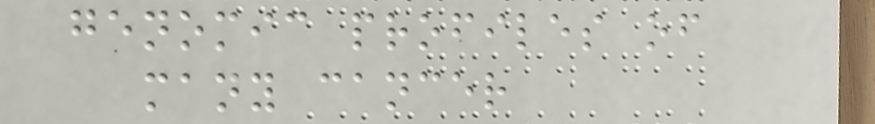genomic profiles of
many cancer
